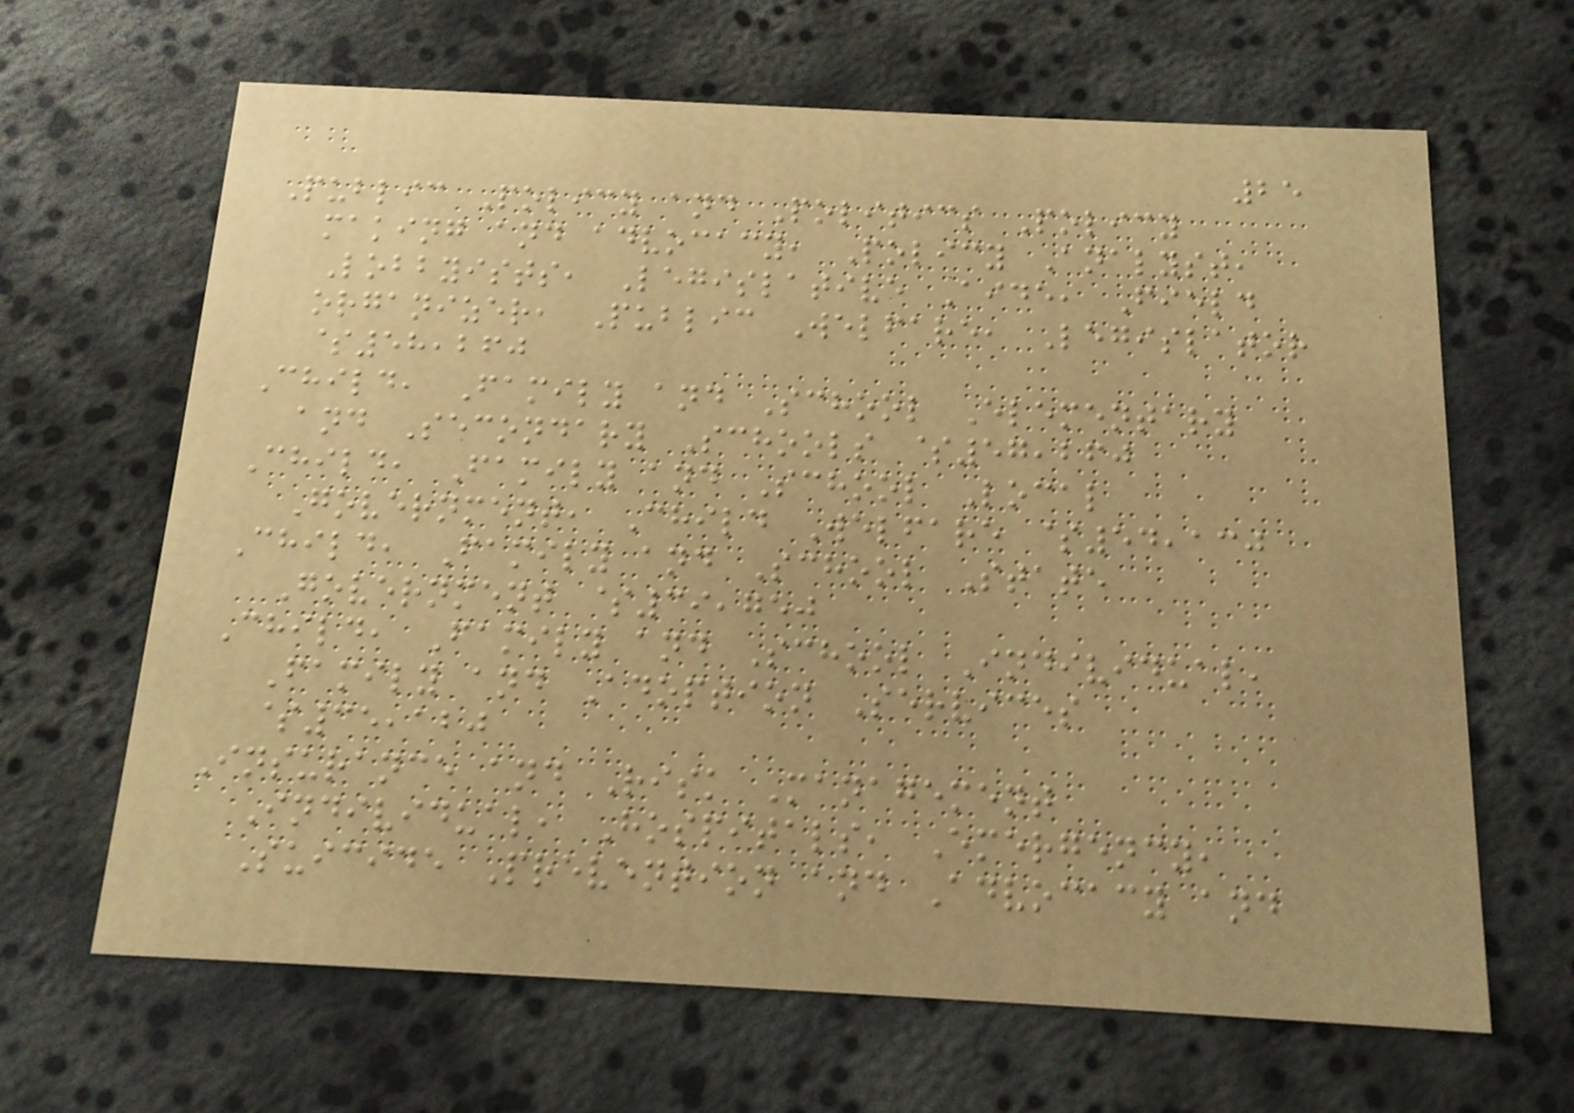25
Public Policy and Politics Policy
making and advocacy, Policy Analyst,
Lobbyists, Legislative Aide, Field
organizer, Public Welfare, Legislator
$58,260
Child, Family and School Elementary
and Secondary Schools $57,260
Child, Family and School Local
Government, Child Welfare $54,130
Child, Family and School State
Government $39,750
Child, Family and School Individual,
Family and Adoption Services
$35,120
Insurance and Risk Management
Individual, Hospitals, Emergency,
Suicide Prevention and Advocacy and
